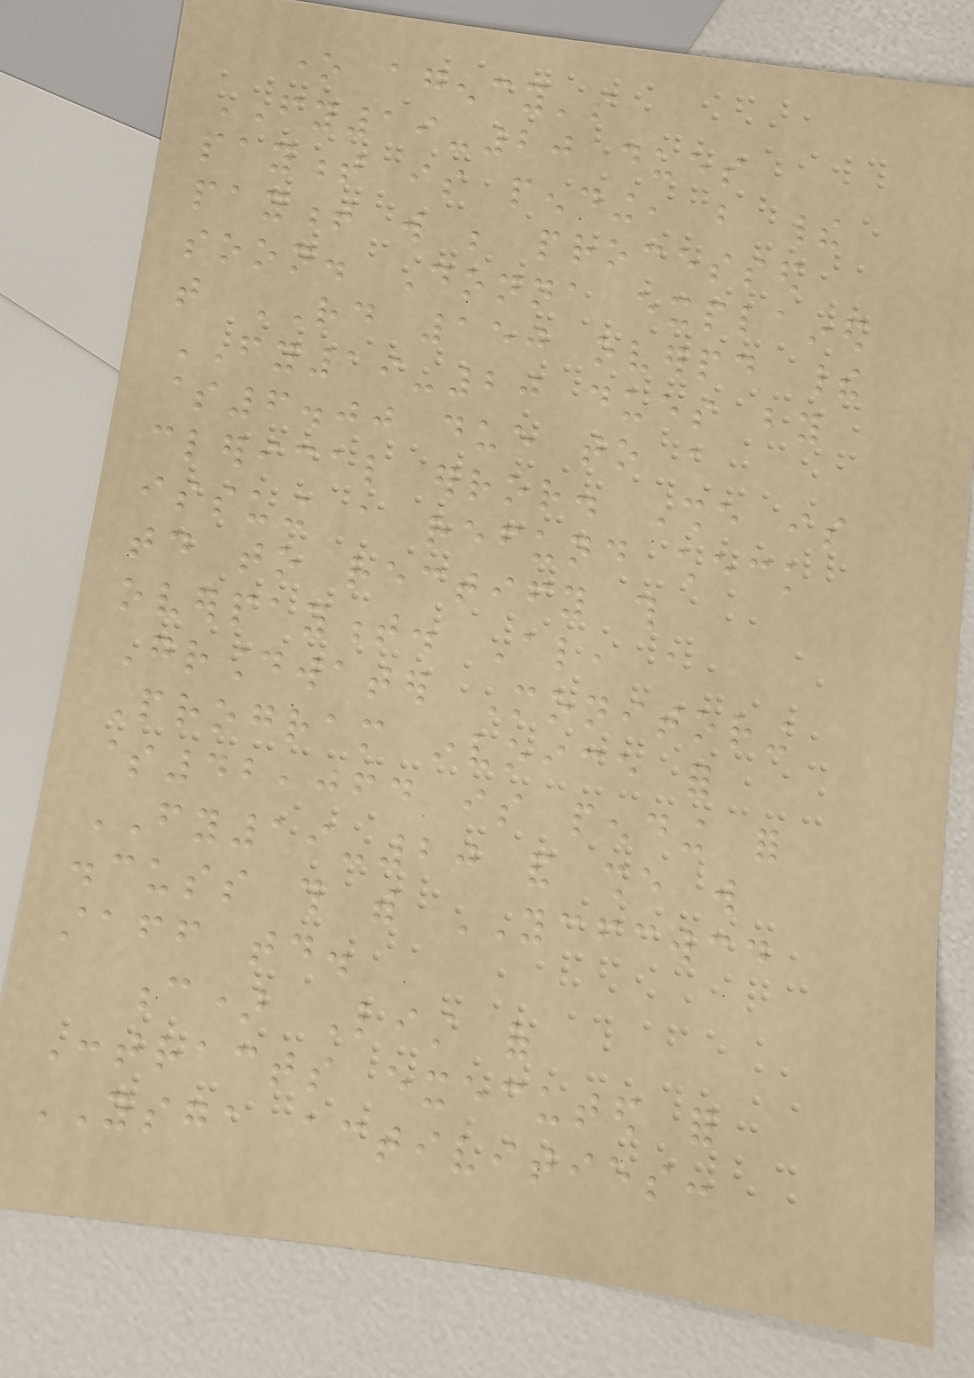one agency's
FY19-20 dues
payment is pending, but their
payment will be processed
soon. Donna explained
that RD 150 overpaid their
FY19-20 dues by
$6.00 due to a
clerical error. She is
issuing a refund check
today to rectify this
overpayment. Also, a
Groundwater Monitoring
Program invoice for
$42,064 is pending for
FY19-20 and she will
discuss this with YCFCWCD
staff today.
c) List of
Contracts executed for
YSGA activities:
